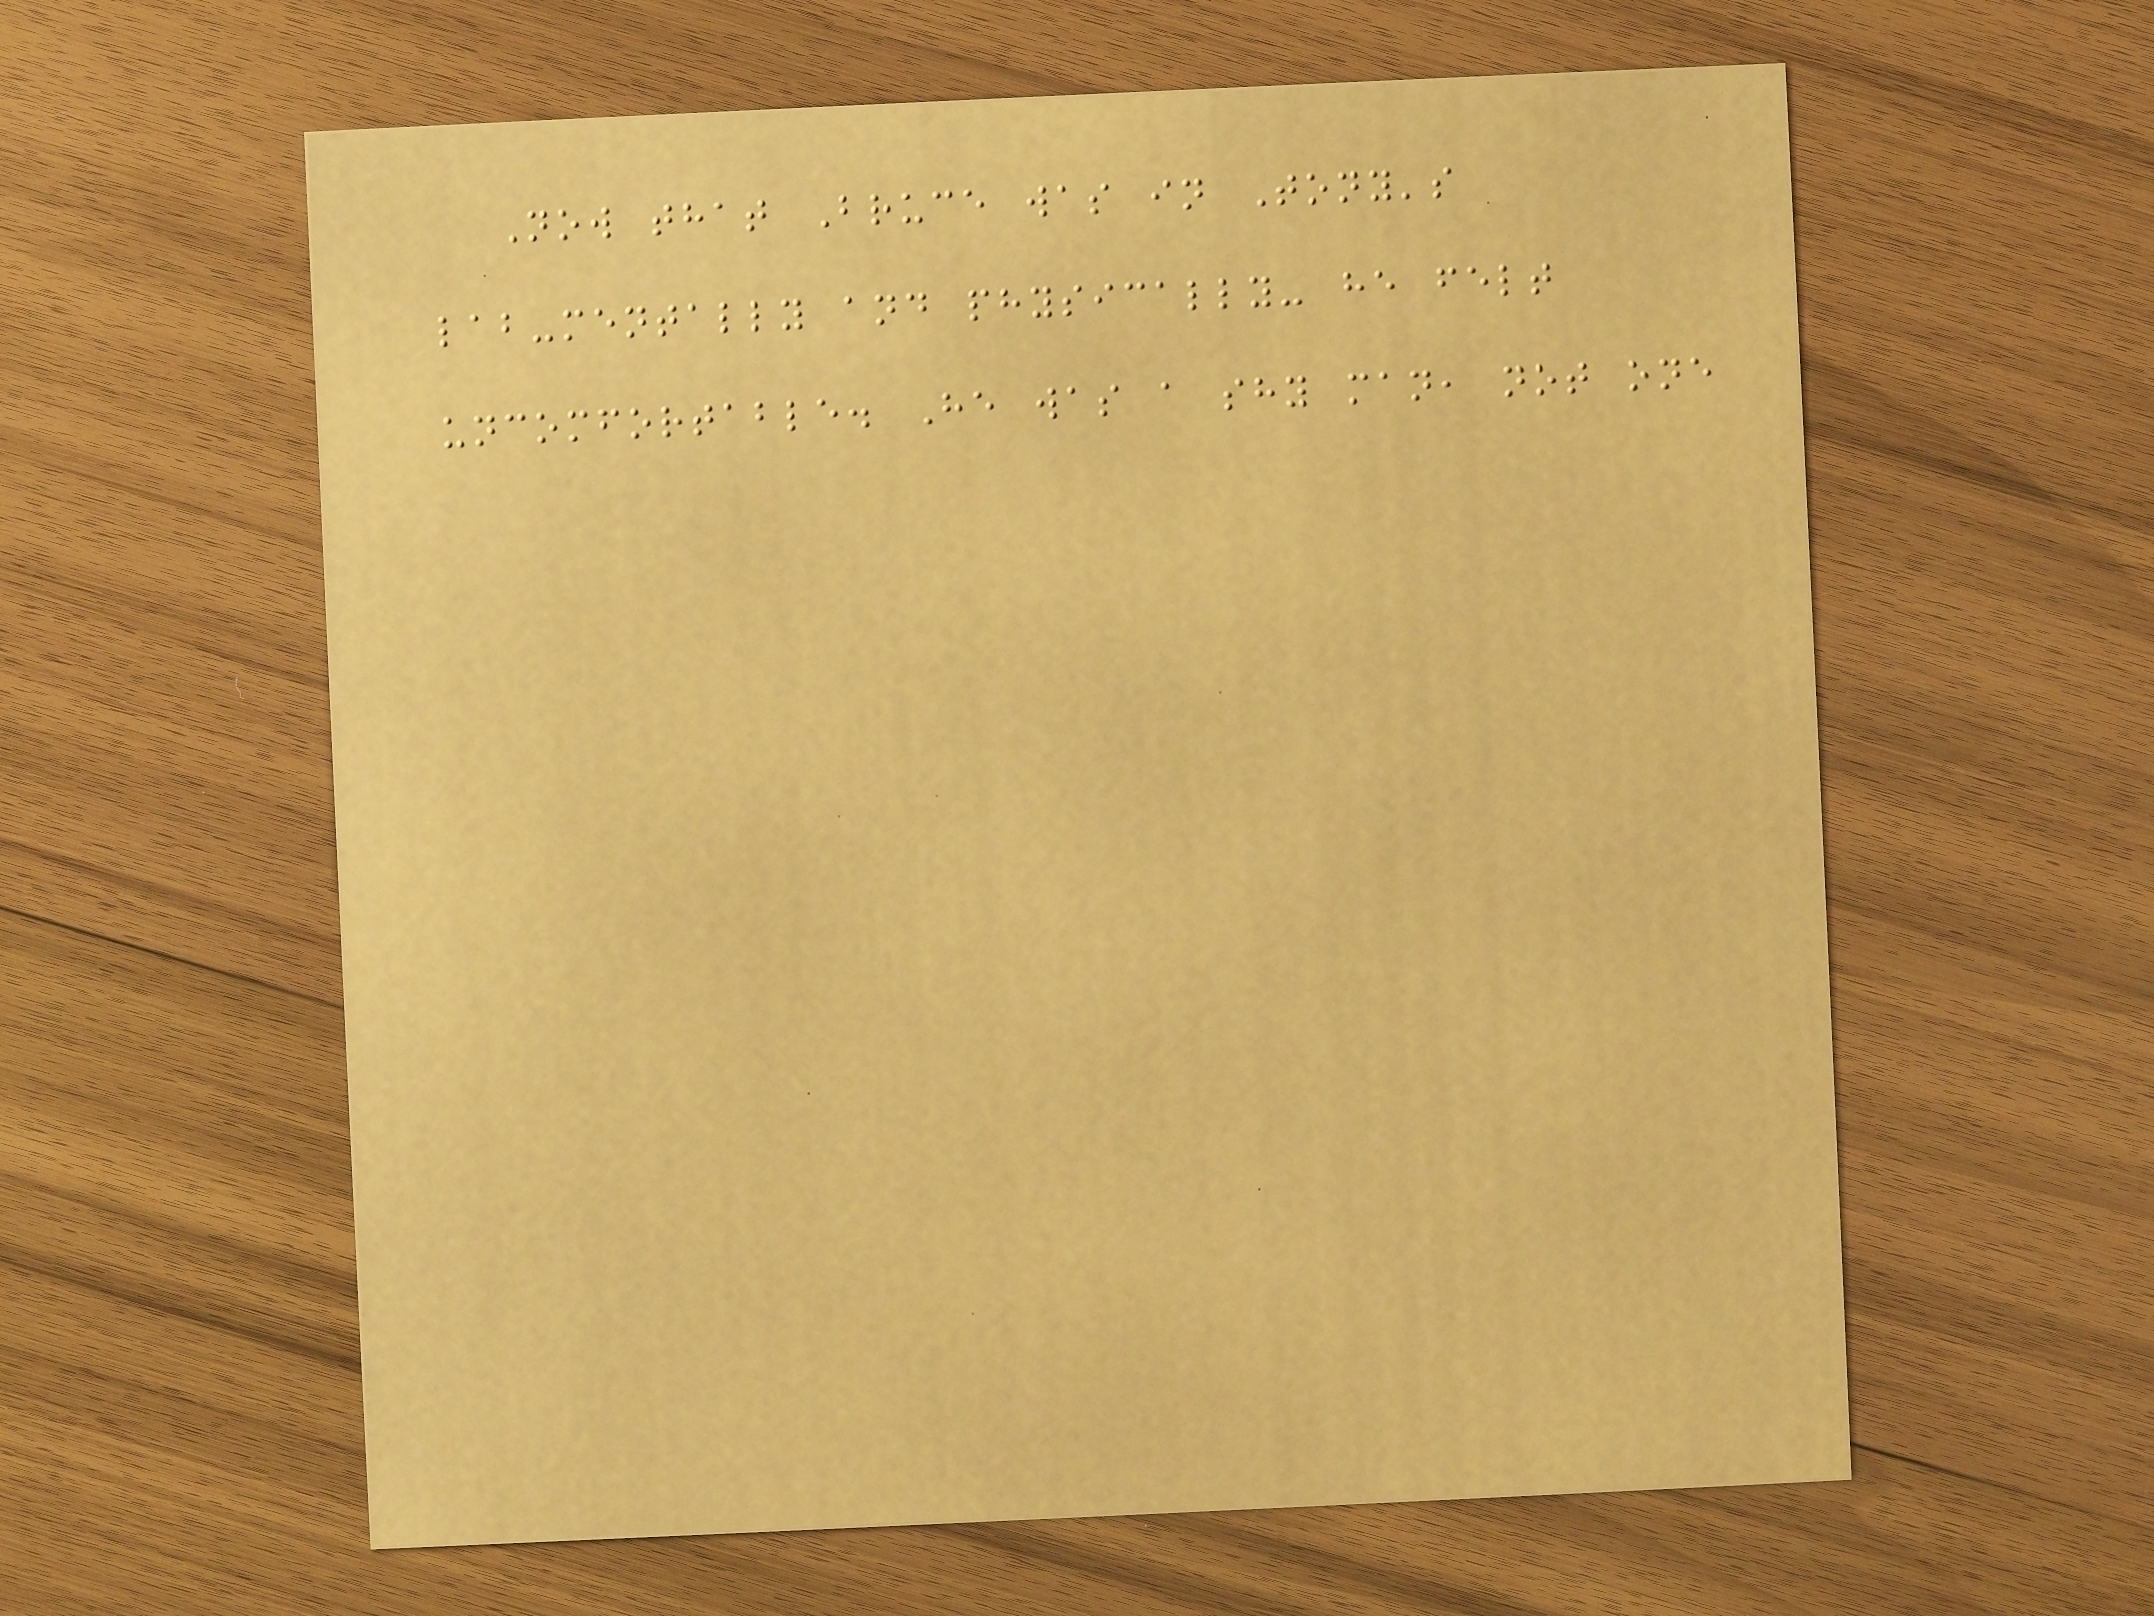Now that Bruce was in Tony's
lab-mentally and physically- he felt
uncomfortable. He was a shy man, not one
